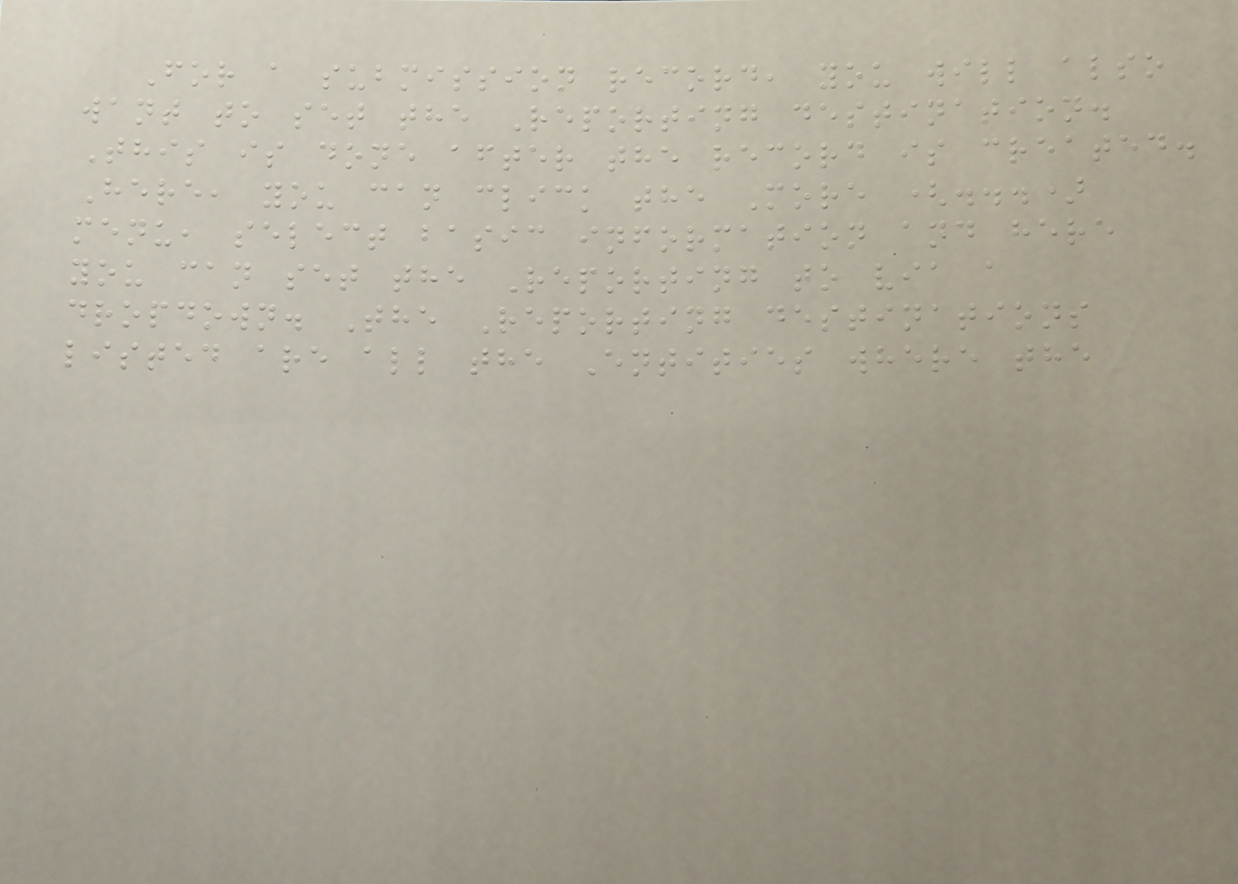For a submission record, you will also
want to set the Reporting destination.
This is done after the record is created.
Here, you can click the More (...)
menu, select basic information and here
you can set the Reporting to via a
dropdown. The Reporting destinations
listed are all the Entities where the
